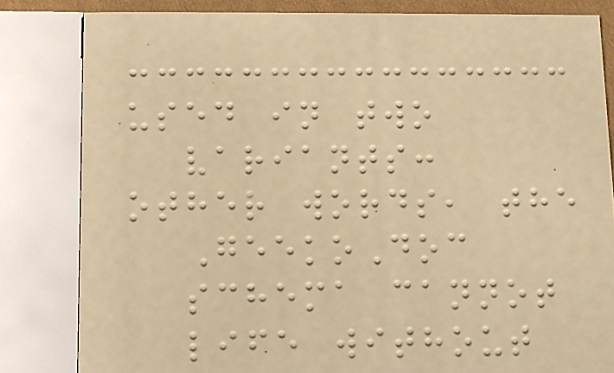used in two
variants:
other words, the
GeekoDoc
schema cannot
life without
